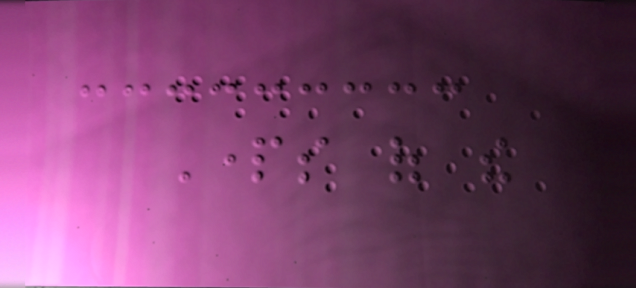Parts of the
